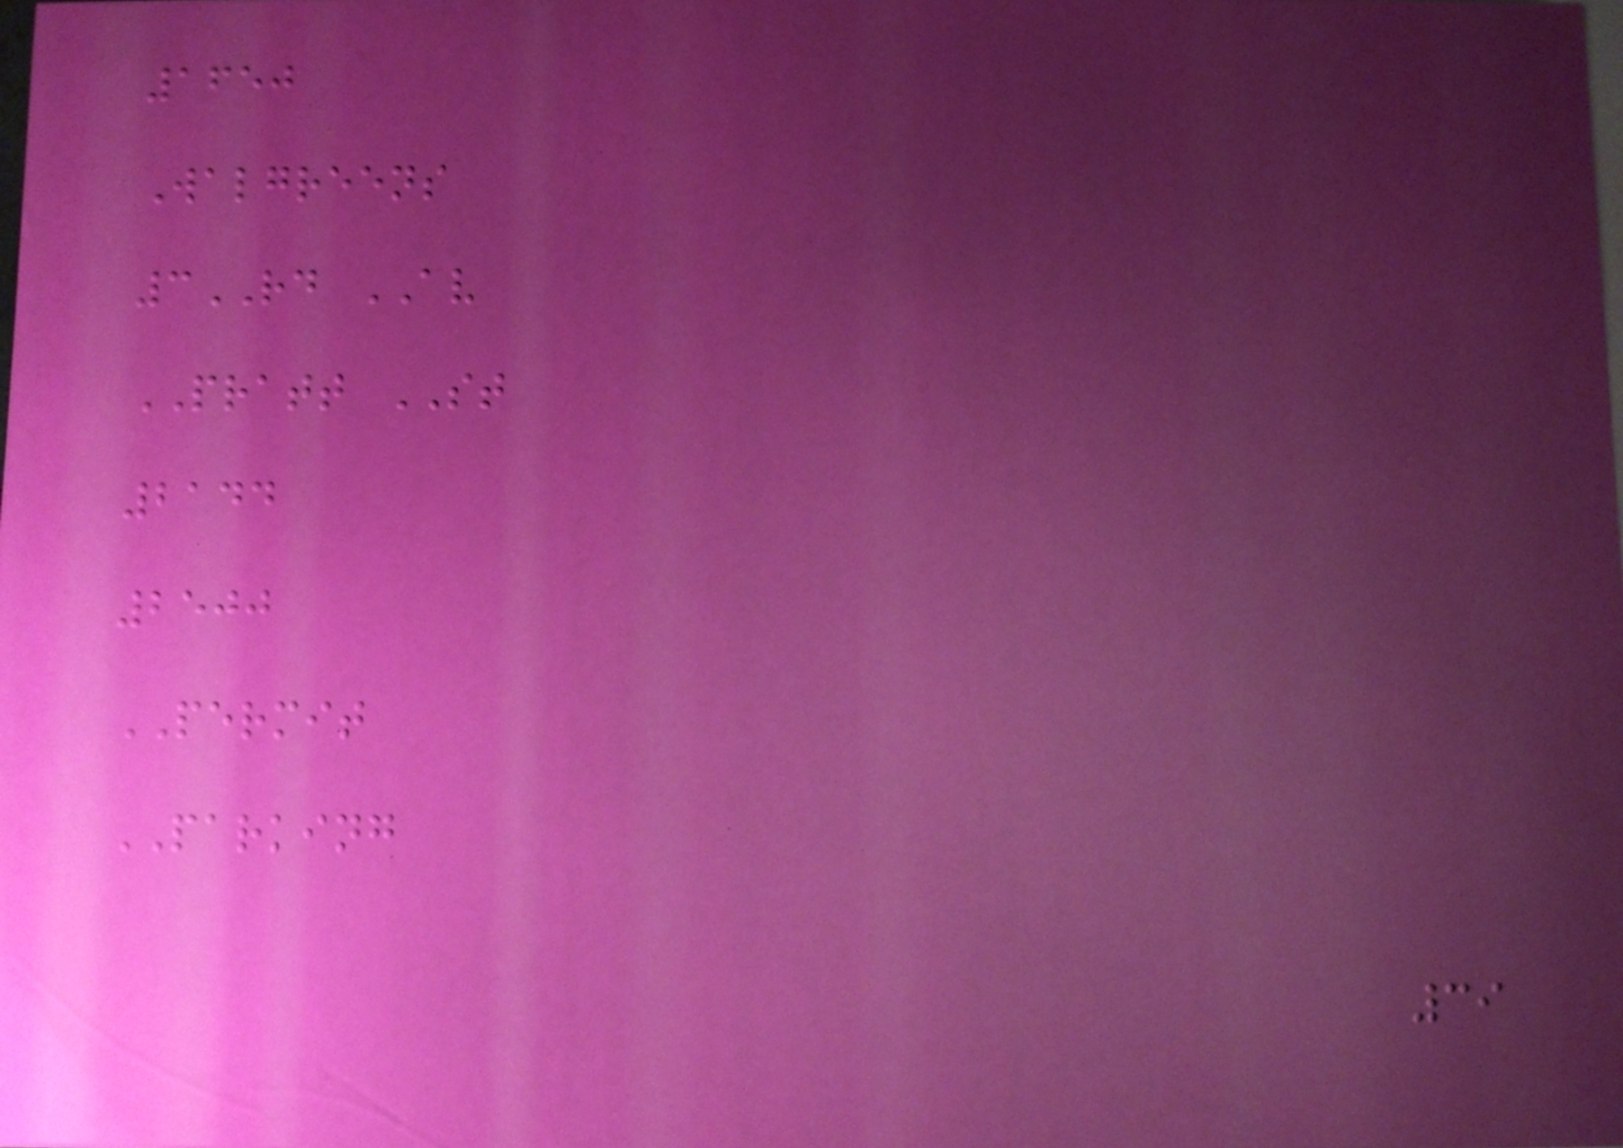1650
Walgreens
3RD AV
PRATT ST
2144
2500
PERMIT
PARKING
39
